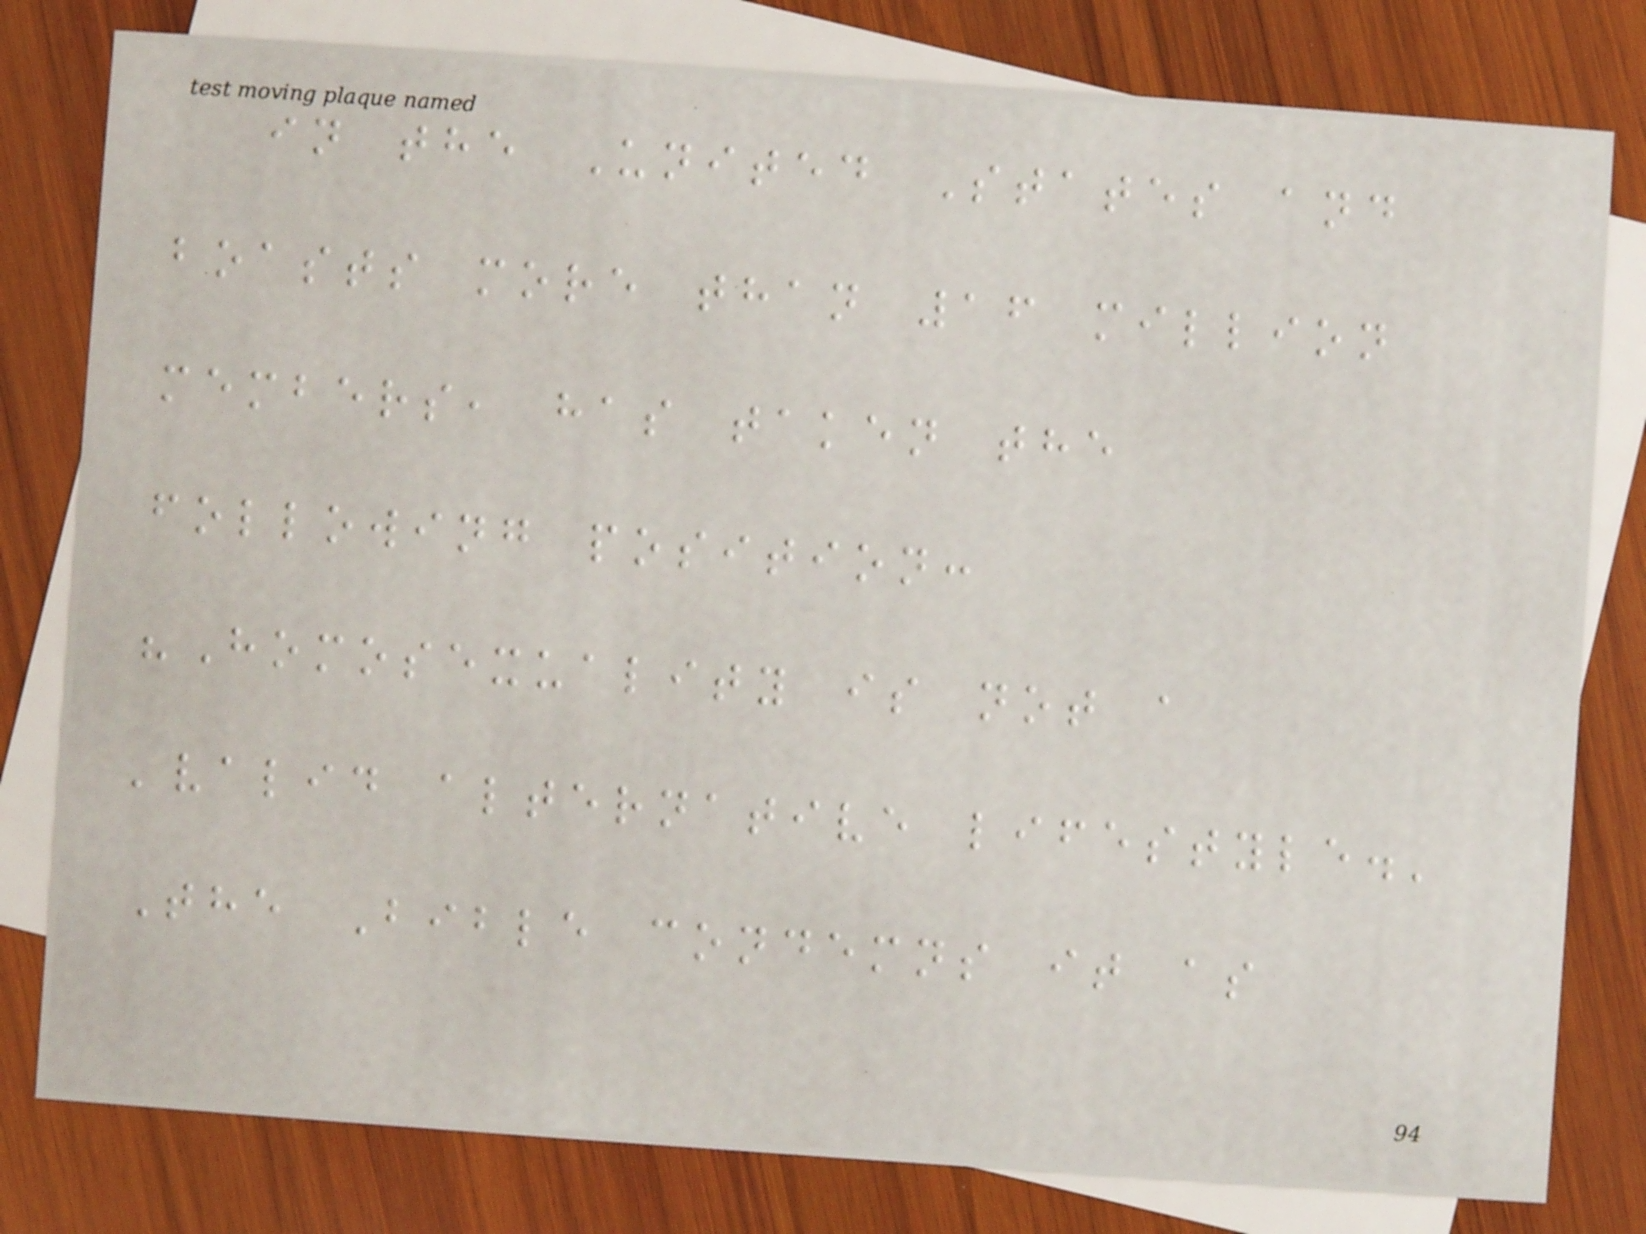in the United States and
boasts more than 16 million
members, has taken the
following position:
"Homosexuality is not a
'valid alternative lifestyle.'
The Bible condemns it as
